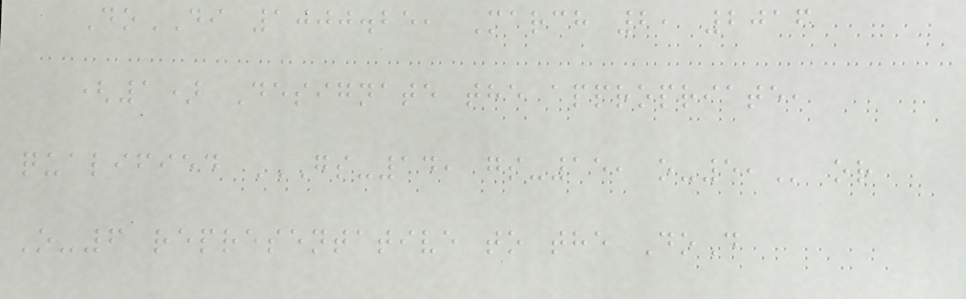DoDI 1000.25, March 2, 2016
(1) Designate the appropriate,
qualified GS-14, GS-15, O-5, or
O-6 representative to the DoD
